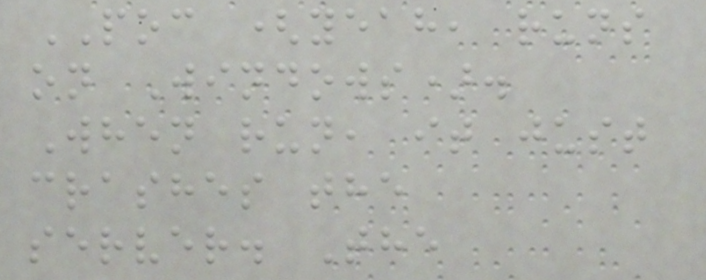POC (yeah, runs
on Windows).
When run, it just
crashes the
server. The
